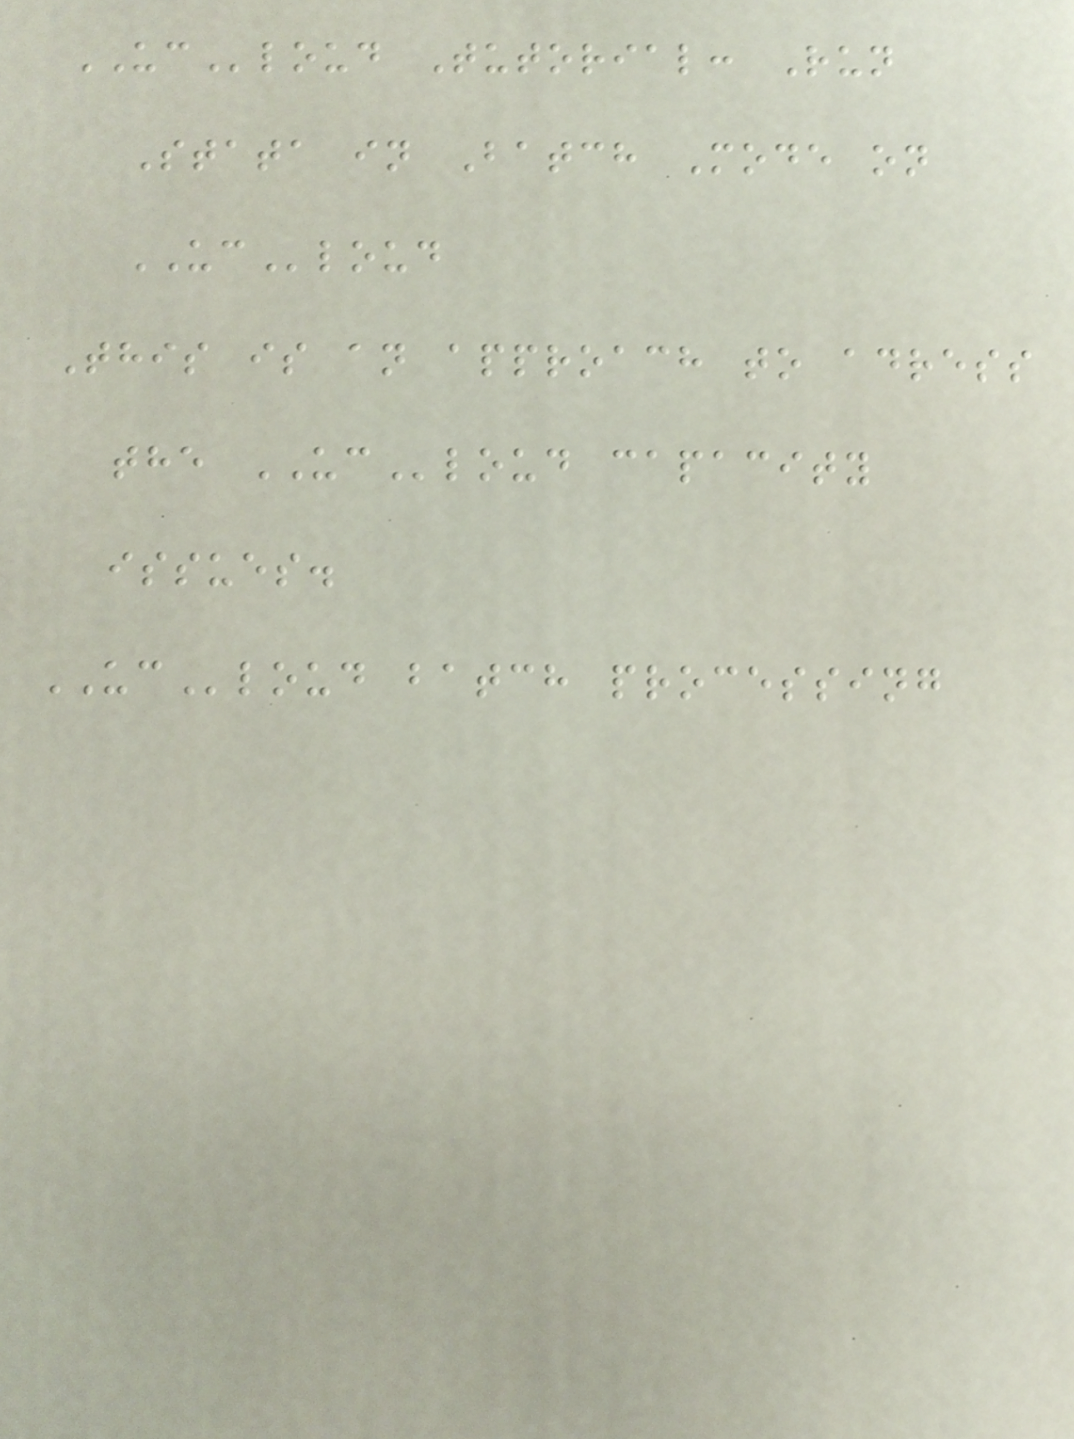UCloud Tutorial: Run
Stata in Batch Mode on
UCloud
This is an approach to adress
the UCloud capacity
issues.
UCloud batch processing
